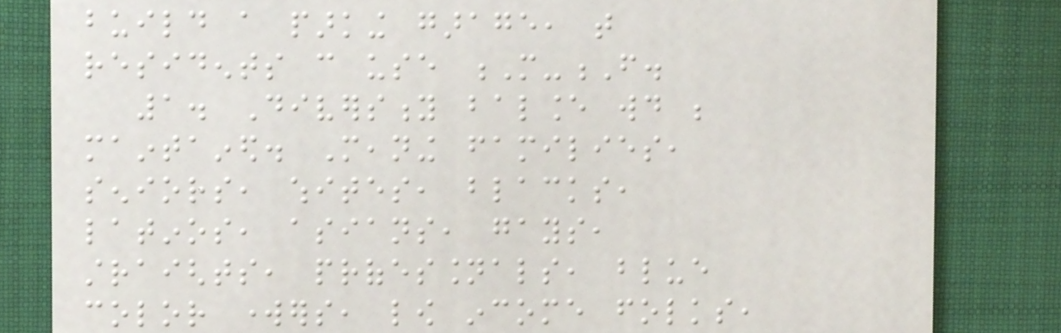build a parking garage, that
residents can use M-F.
1. Diversity balance would be
maintained. Meaning families,
seniors, whites, blacks,
latinos, asians, gays,
straights, professionals, blue
color workers, low income folks,
